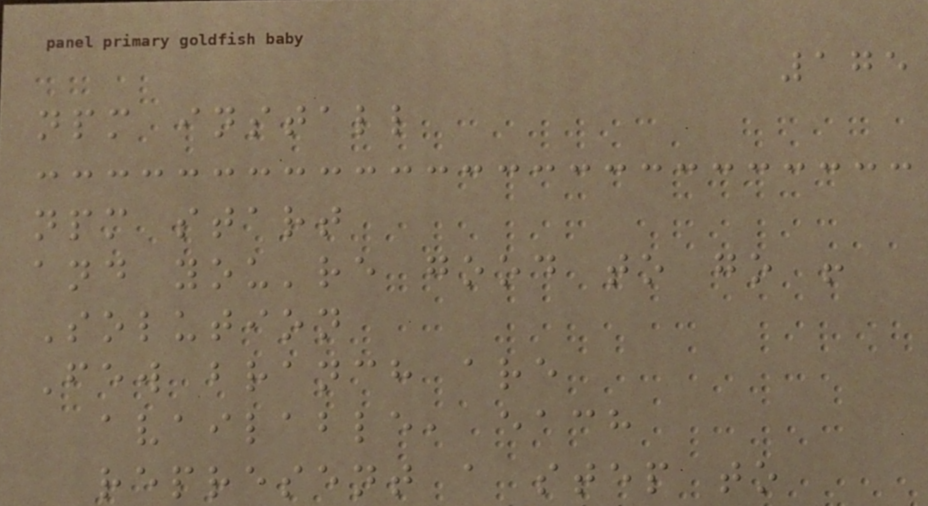175
npm install
npm start
and you're good to go !
Solution
Few branch are
available, each
represent a step to
